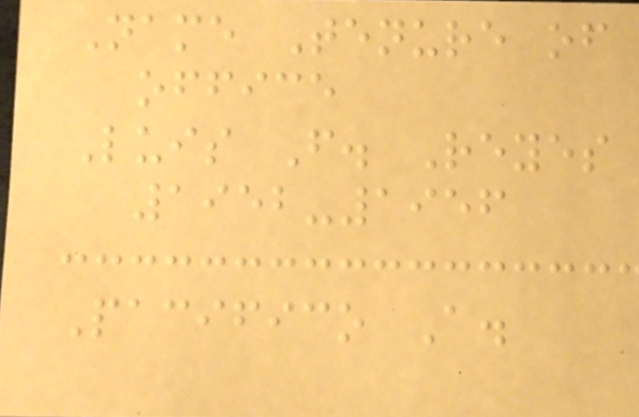Name Tenure of
office
Luis F. Reyes
1952-1956
Pacifico A.
